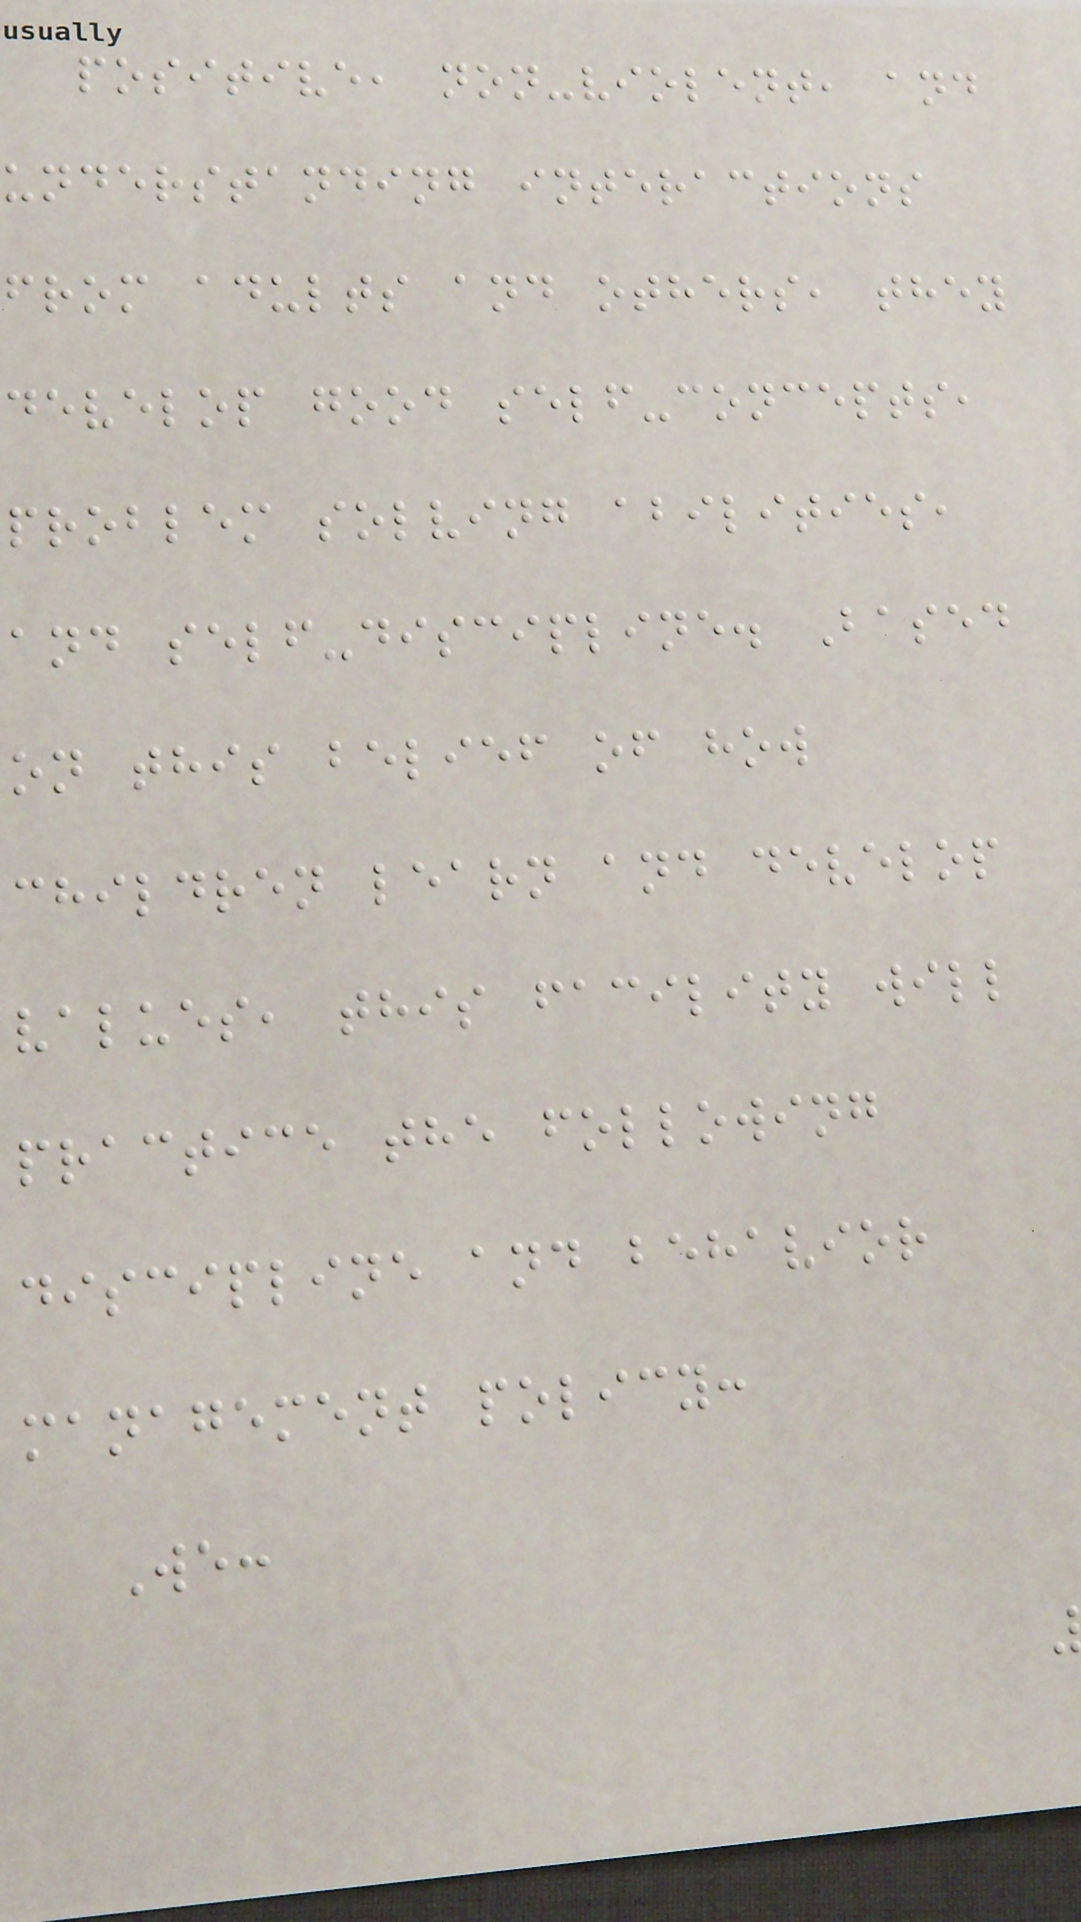positive, non-violent, and
understanding interactions
from adults and others, they
develop good self-concepts,
problem solving abilities,
and self-discipline. Based
on this belief of how
children learn and develop
values, this facility will
practice the following
discipline and behavior
management policy:
We:
